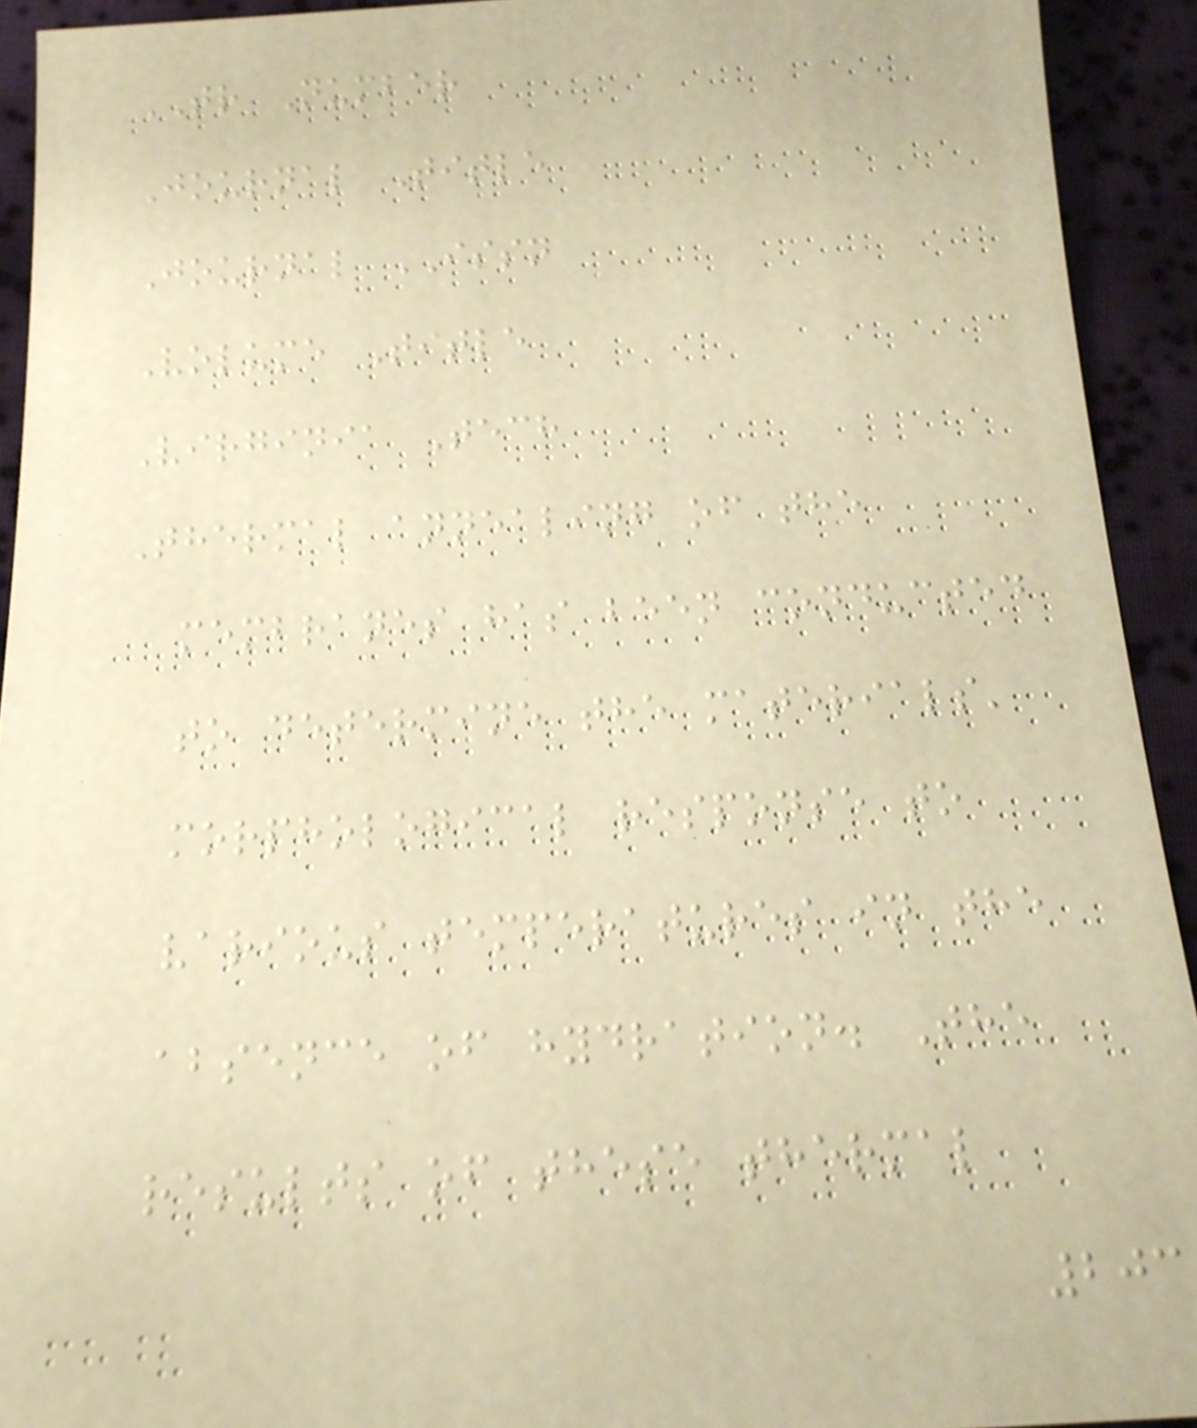TR Number
Journal Title
Journal ISSN
Volume Title
Virginia Tech
Thermal annealing of the
membranes has been conducted
to determine the materials'
morphological response to
various temperatures in the
absence of hydration. The
results of these thermal
203
